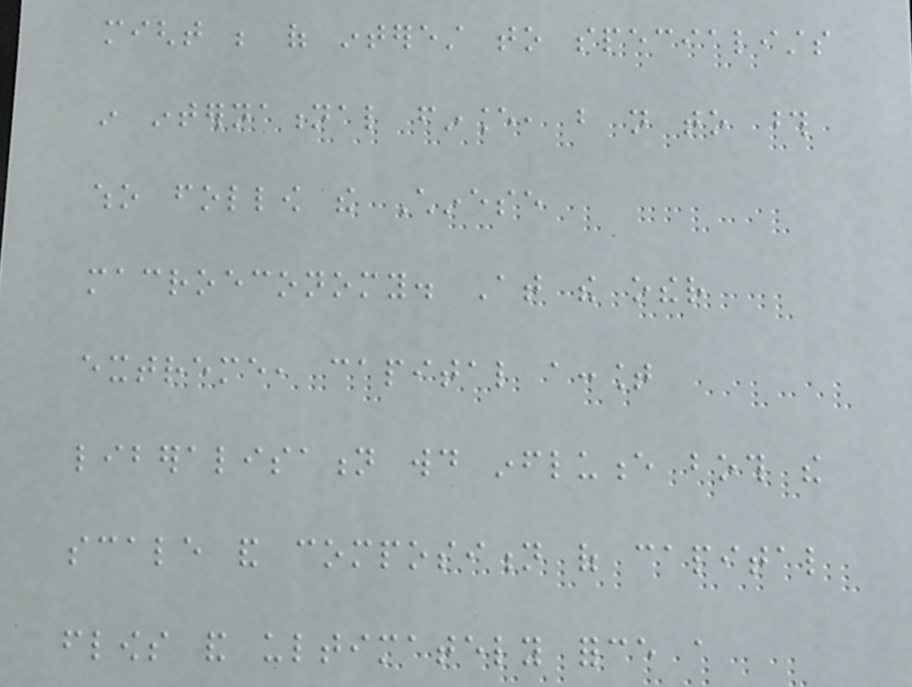might be of interest to specialists
in international finance, but not to those
who follow the Chinese
macroeconomy. At the other
extreme, capital account
liberalisation would influence both the
scale and composition of capital
flows and ultimately force a
